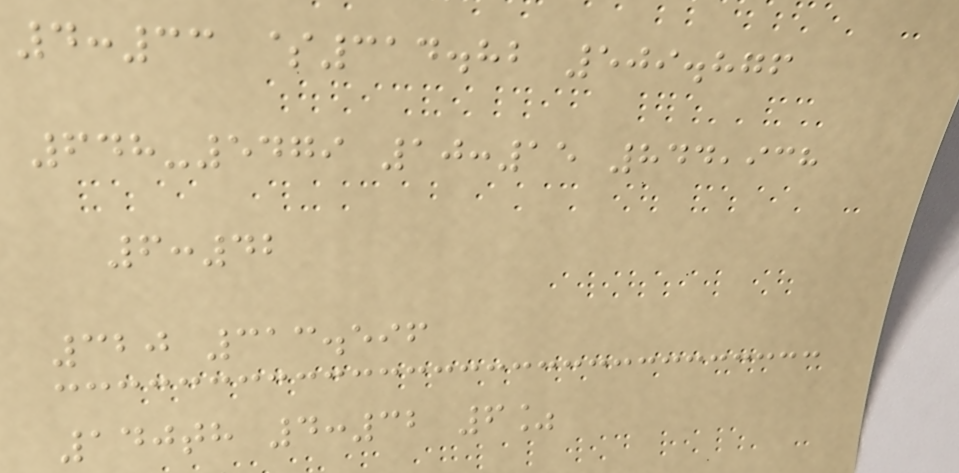4:33 $314.82 509.876
648-5479 10:15 844,938
6:42
320 313.596
140th 4:32 6%
